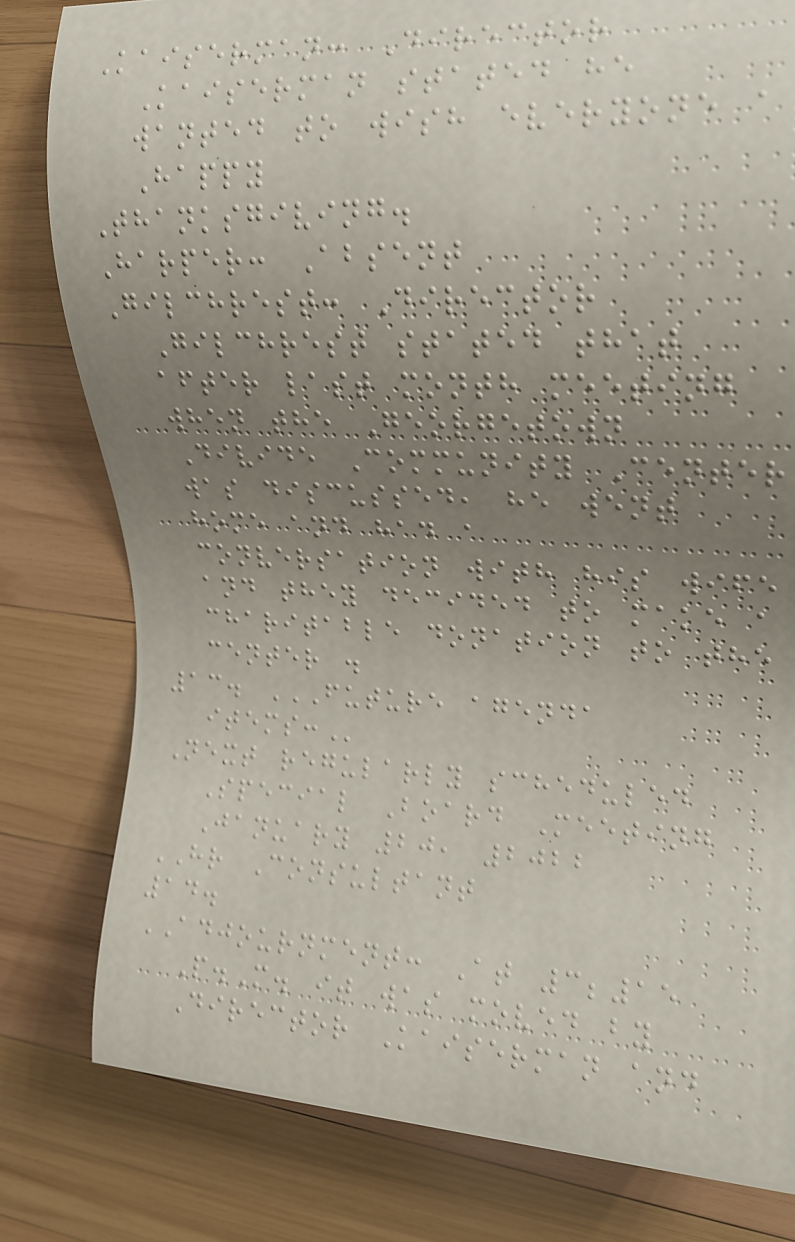Kaiserman: Director
Kaiserman stated he
wanted to wish everyone a
Happy
Thanksgiving.
Harper: Absent
Gilchrest: Director
Gilchrest stated that
after last month meeting
when the Georgetown
Divide Community Center
was discussed, he went
home and had a
conversation with his wife
and they decided to make a
charitable donation to the
center .
13. FUTURE AGENDA
ITEMS:
Next regularly scheduled
Special Board Meeting
January 20, 2022
HR Consultant
14.
ADJOURNMENT: At 3;15
P.M. it was moved by
Director Kaiserman and
